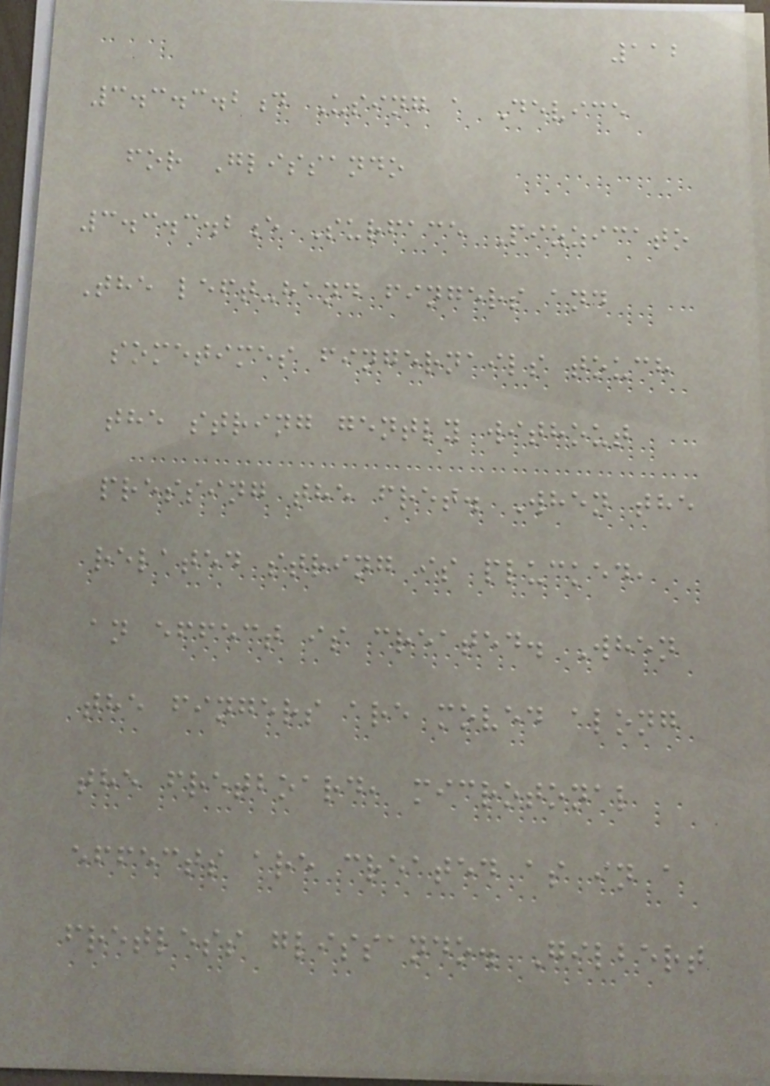112
3.3.3.2d Using a Device
for Glissando
3.3.3.2e Surface Pizzicato
The left-hand fingers and
sometimes fingernails touch
the string gently without
pressing the fret. When the
related string is plucked,
an effect is created. When
the fingers are moved along
the fretboard, microtonal
effects are created as in a
fretless glissando. Gilbert
